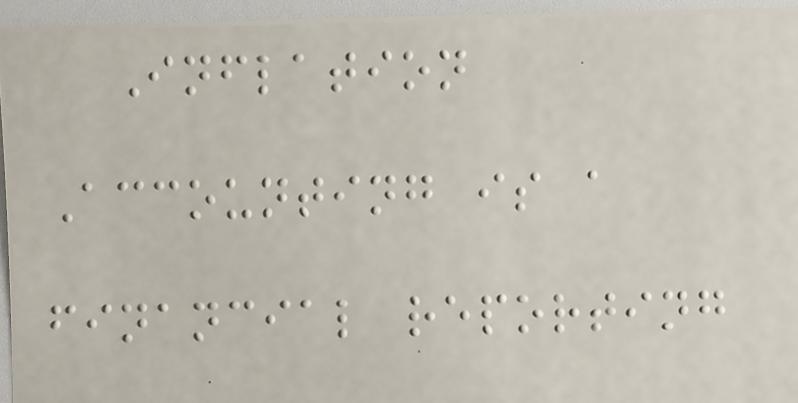Inflation
Accounting is a
financial reporting
